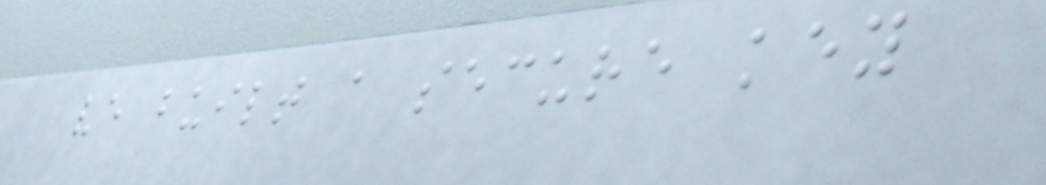ve built a secure key
